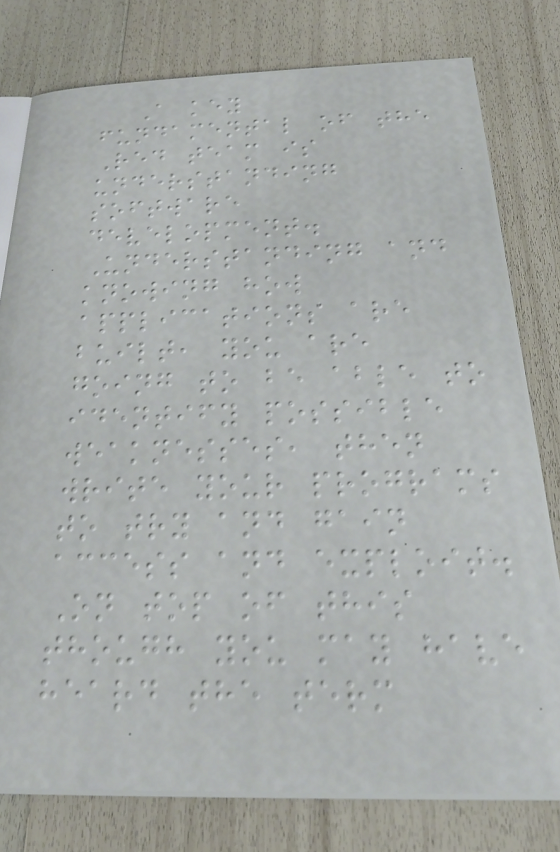A key
fundamental of the
Red team is
understanding
software
development.
Understanding and
knowing how
applications are
built, you are
going to be able to
identify possible
weaknesses, then
write your programs
to try and gain
access and exploit.
On top of this
though you may have
heard the term
